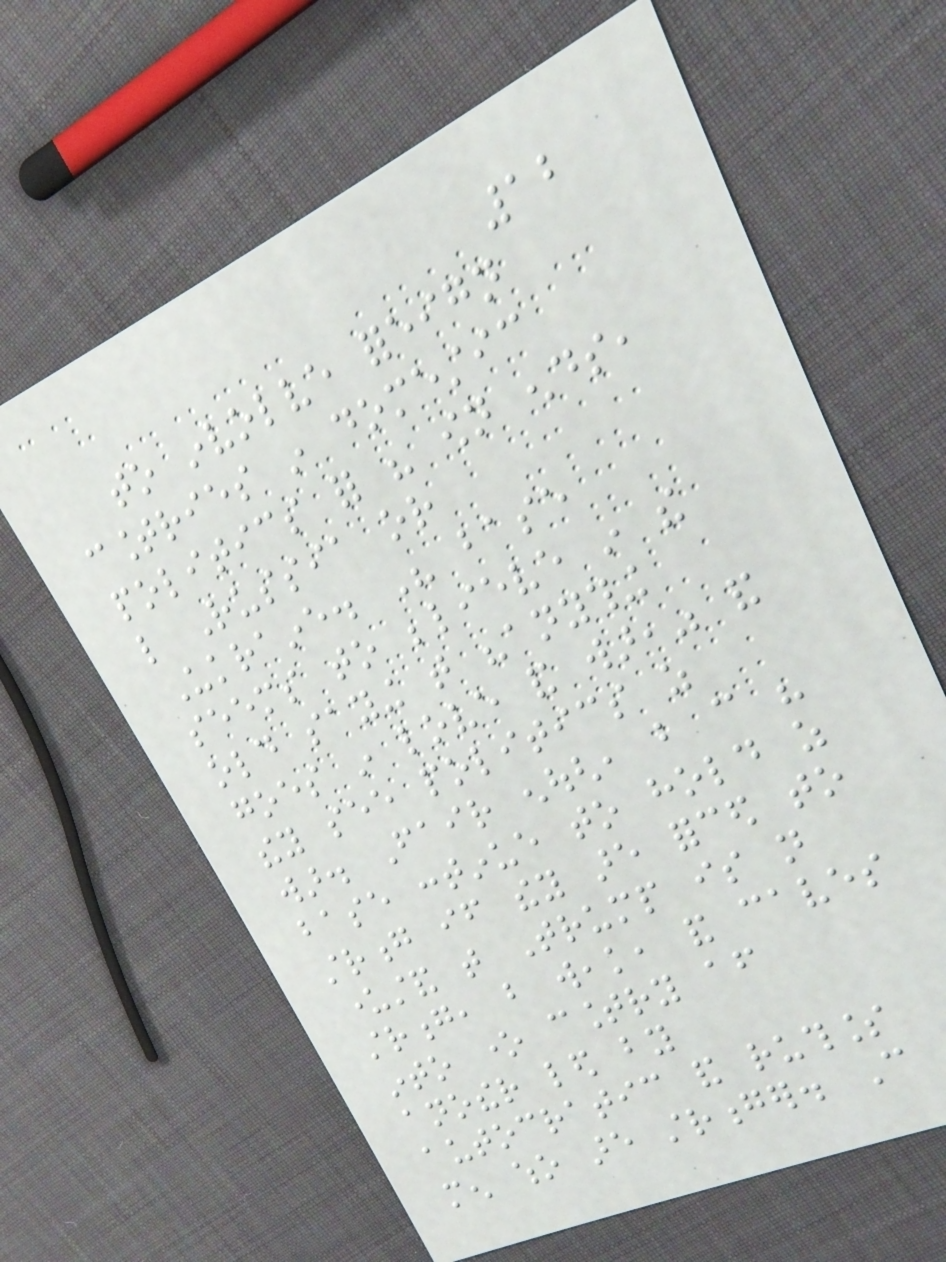12
to involve foreign
countries in domestic
politics for his own ends,
like Russia or
Ukraine. His base
seems to believe in the
old saying that "anything
goes in love and war," and
they see politics as
war. Fair enough, but can his
base continue to hold as
strong if they are forced to
understand that Trump is not
strong, but weak, and caves
into one country after
another led by
autocratic and ruthless
men who are stronger. Can
